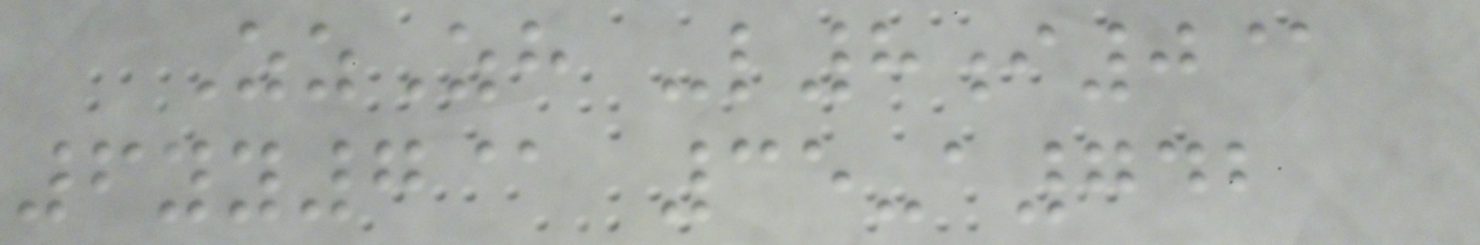ZzZh -l8i0@
6yy7@ 35-a742
